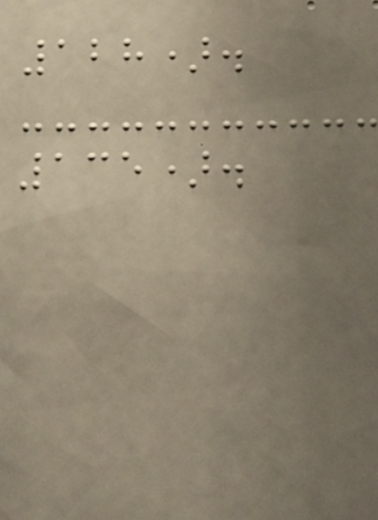128).
135).
